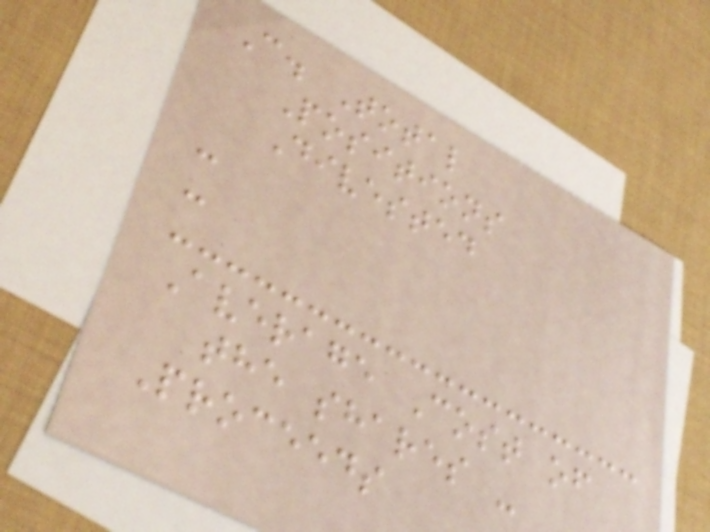C. Total
Positions
Divested
-
-
Average Cost of
the shares -
Proceeds
